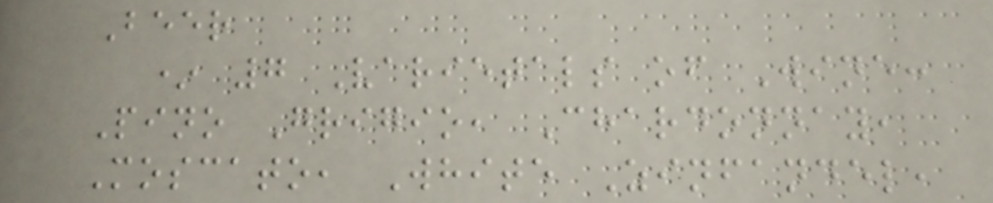Beer
* 7 Varietals of Wine:
Pino Grigio, Chardonnay,
Moscato, White Zinfandel,
